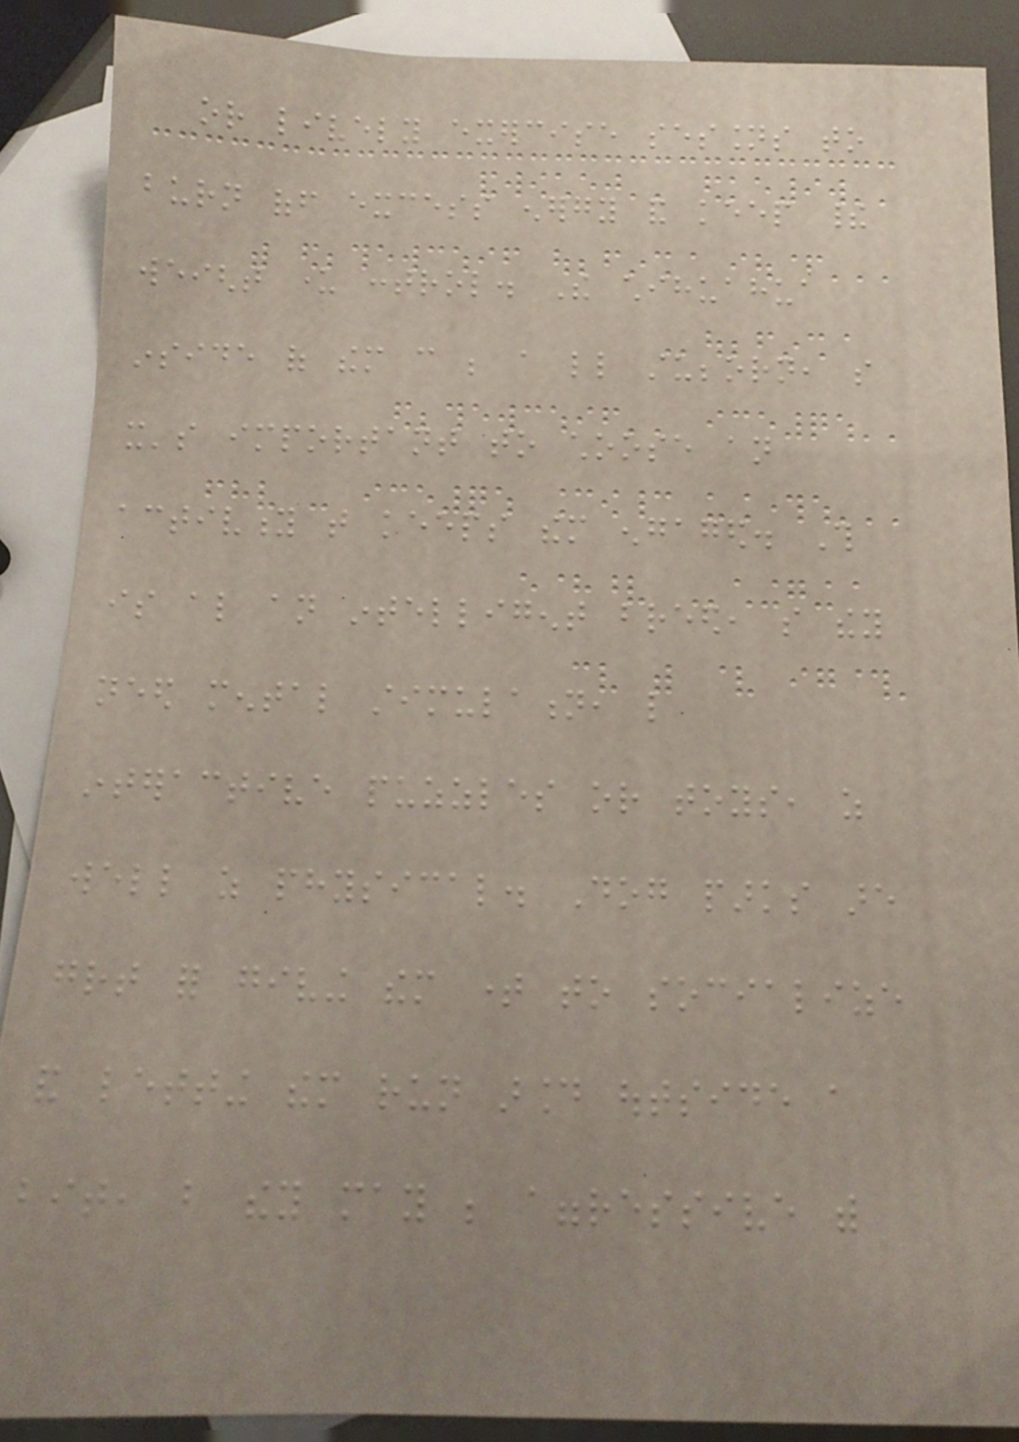or lively exercise sessions to
burn off excess energy and keep their
weight under control. The chihuahua
inside of them can be a little stubborn, so
it's important to choose an
activity that keeps them engaged. This
is also an intelligent breed, so they
need mental stimulation, like
interactive puzzles or toys, as
well as physical. Dog parks are
great for giving them time to socialize
and letting them run around outside a
bit, but they may be aggressive with
